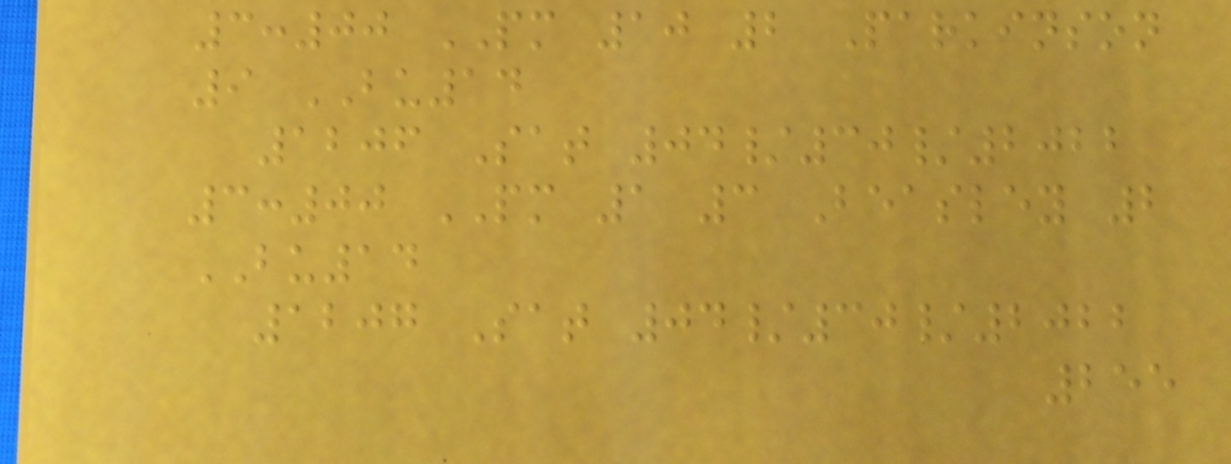3:00 PM 10 2 Parkinson
9 BU14
1206 Sat 04/30/2022
3:00 PM 1 3 Beasley 2
BU14
1207 Sat 04/30/2022
255
